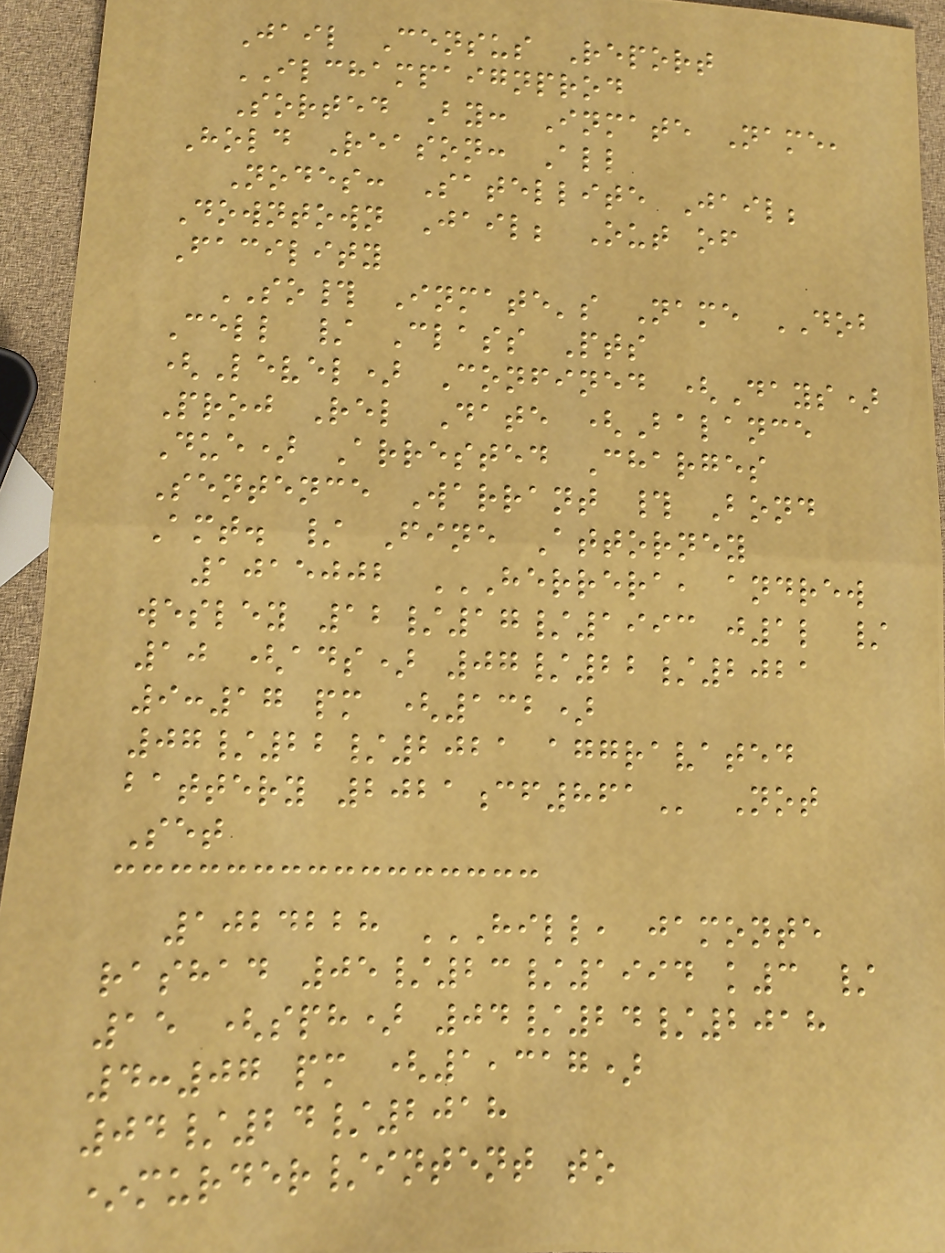Jail Census Report
ILCHAMPAIGNPROD
Sorted By: Inmate Name,
Hold Reason: All
Nodes: Satellite Jail;
Downtown Jail; Out of
Facility
SO# Inmate's Name DOB
Cell / Class Pts
(Level) Confined (Days)
Proj Rel Date (Balance
Due) Arrested Charges
Sentence Warrant # Bond
Amt. / Fine Attorney
1015002 HERRERA, ANDREW
WESLEY 12/17/1993 J1L /
10 (ADS) 07/22/2021
9:17 PM (132)
07/22/2021 AGGRAVATED
BATTERY 2021CF861 Not
Set
1024228 HILL, JAMONTE
RASHAD 05/23/1994 K3 /
15 (SPH) 04/24/2018
4:07 PM (1,317)
04/24/2018
*MURDER/INTENT TO
